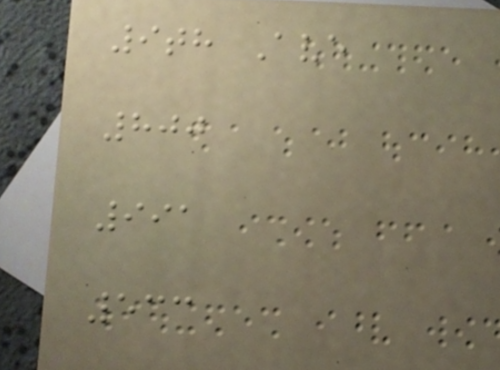9th Ave
800
991
533
